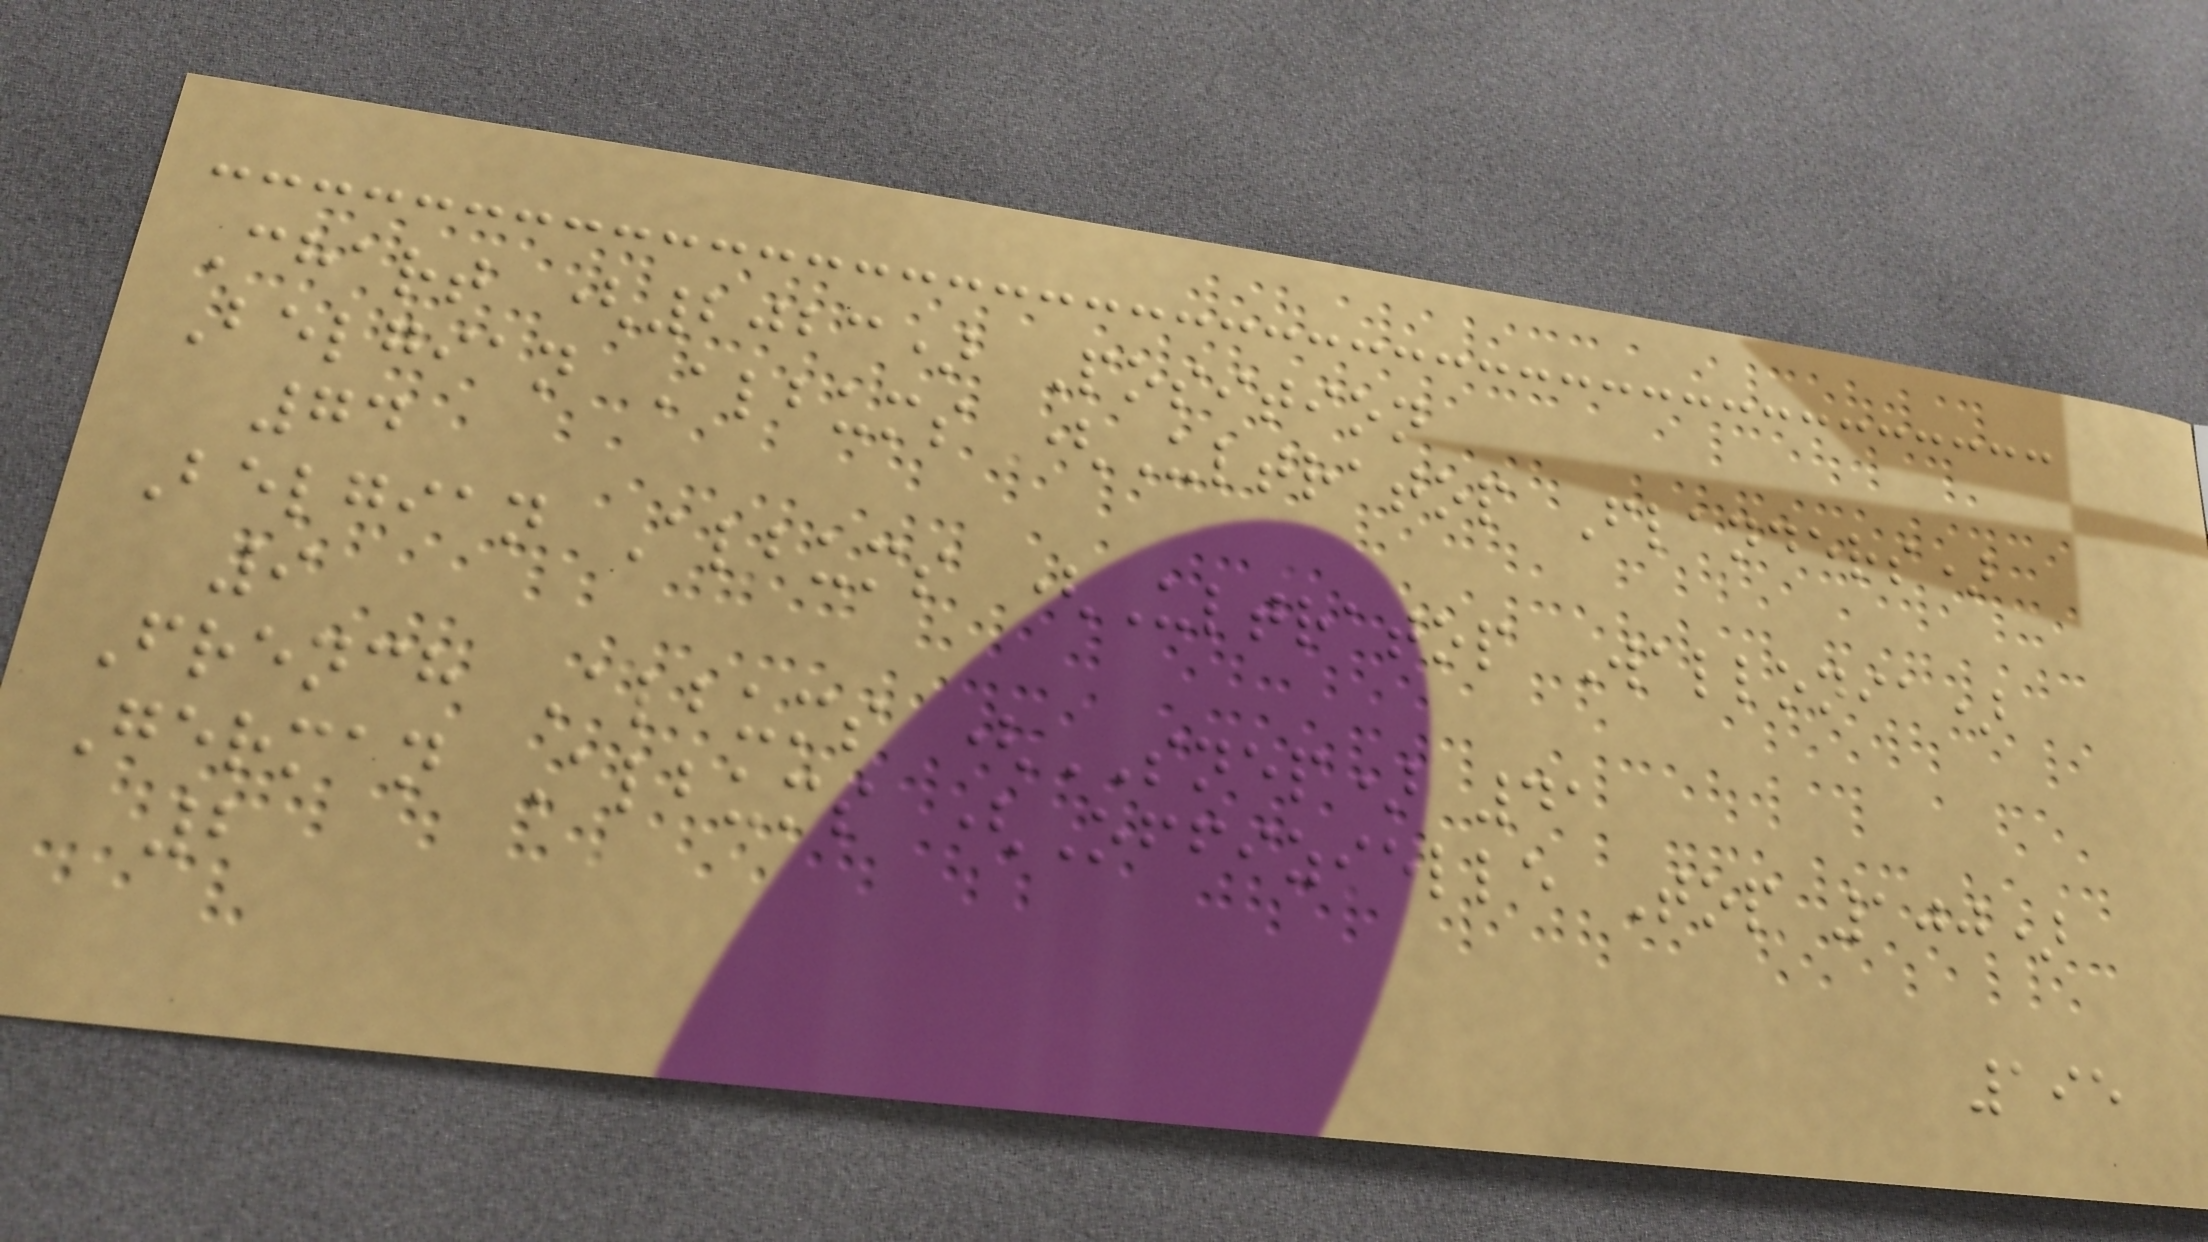Chart (2023) Position
Belgian Albums (Ultratop Flanders)
74
Belgian Albums (Ultratop Wallonia)
9
French Albums (SNEP) 41
German Albums (Offizielle Top 100)
2
195
